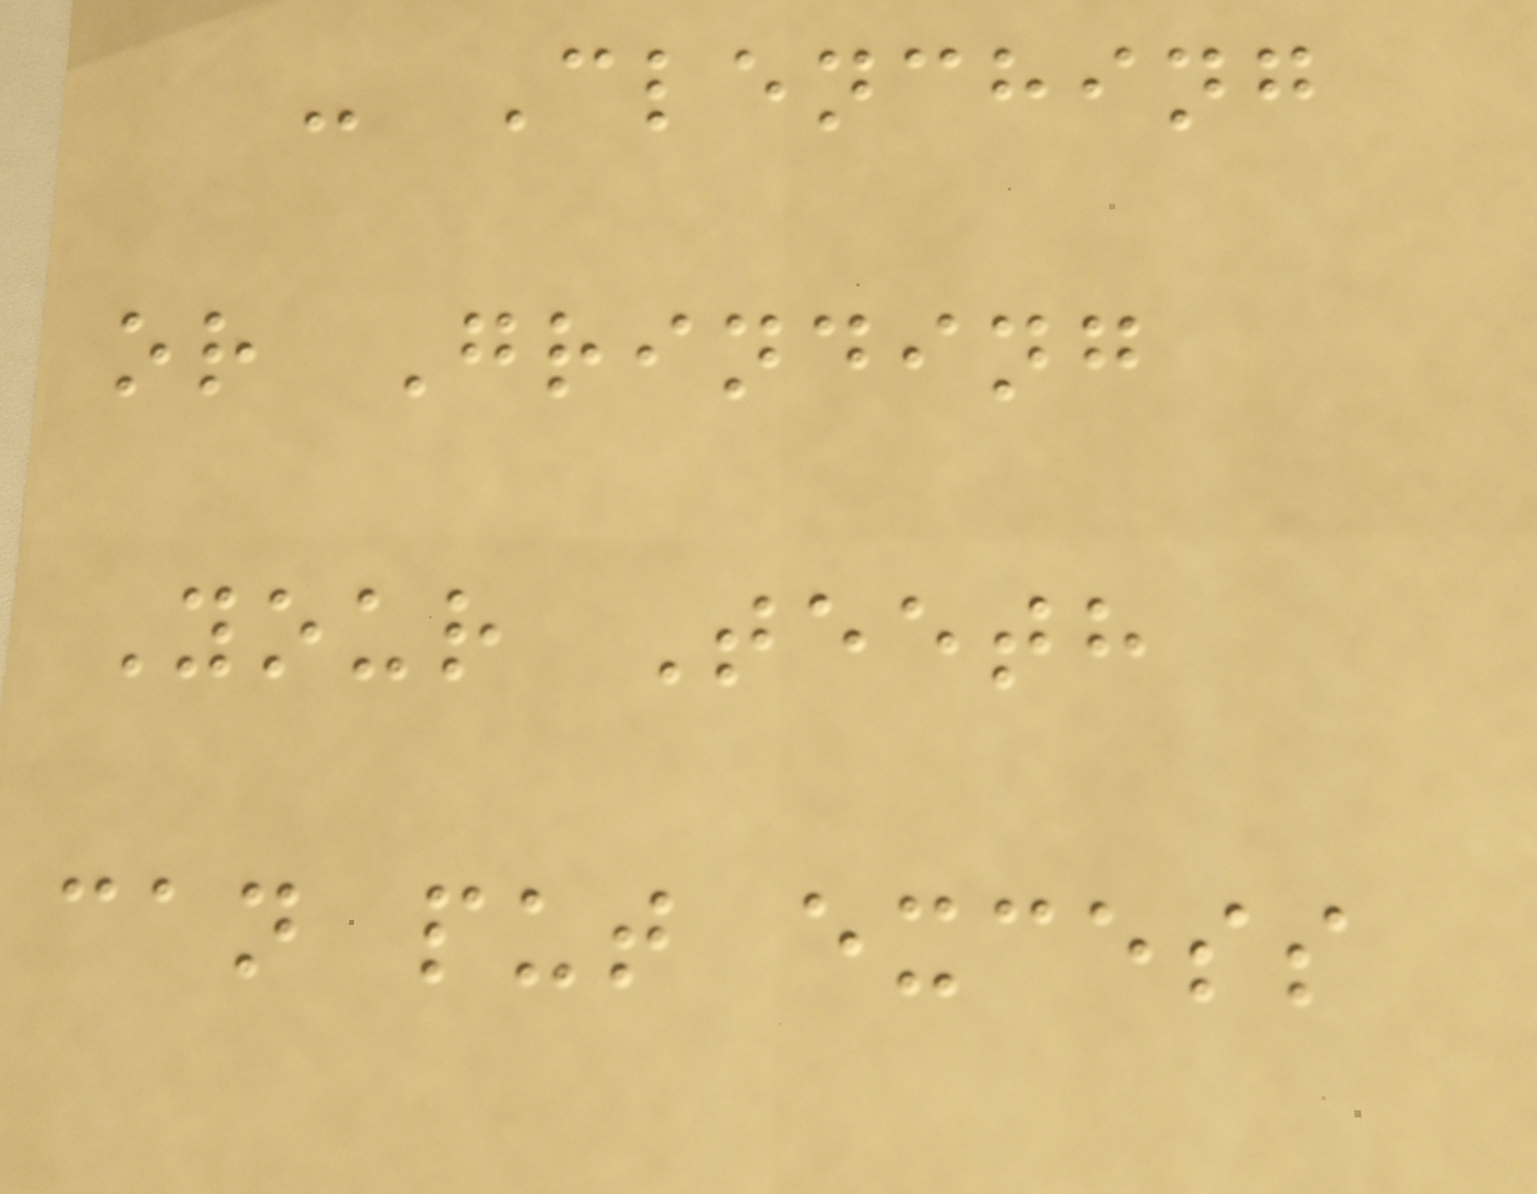- Clenching
or Grinding
Your Teeth
can put excess
